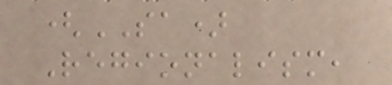(SA)
Regionalism,
